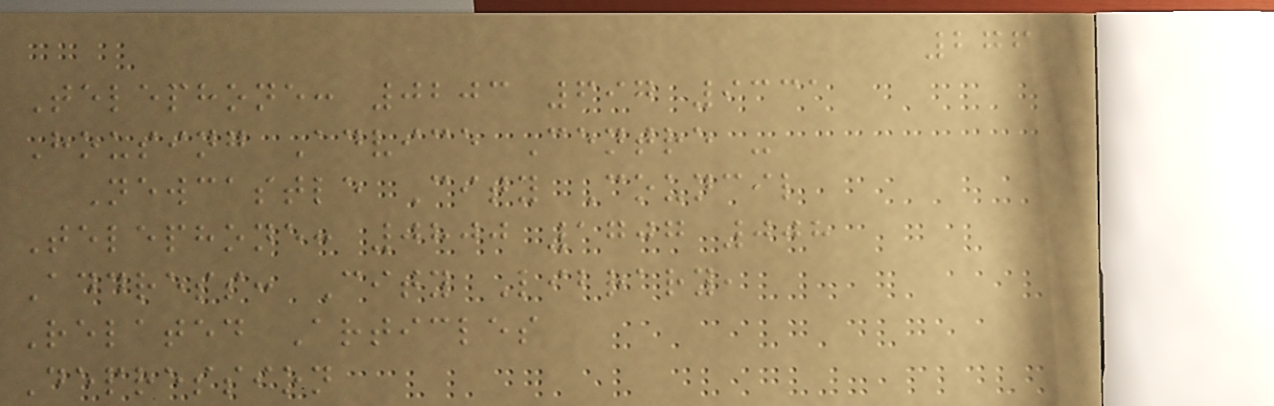276
Telephone: 0203 697 9331
Housing Advice Centre -
Newcastle City Council
Telephone: 0800 1707 008
Address: City Library,
Related Articles
Depression
